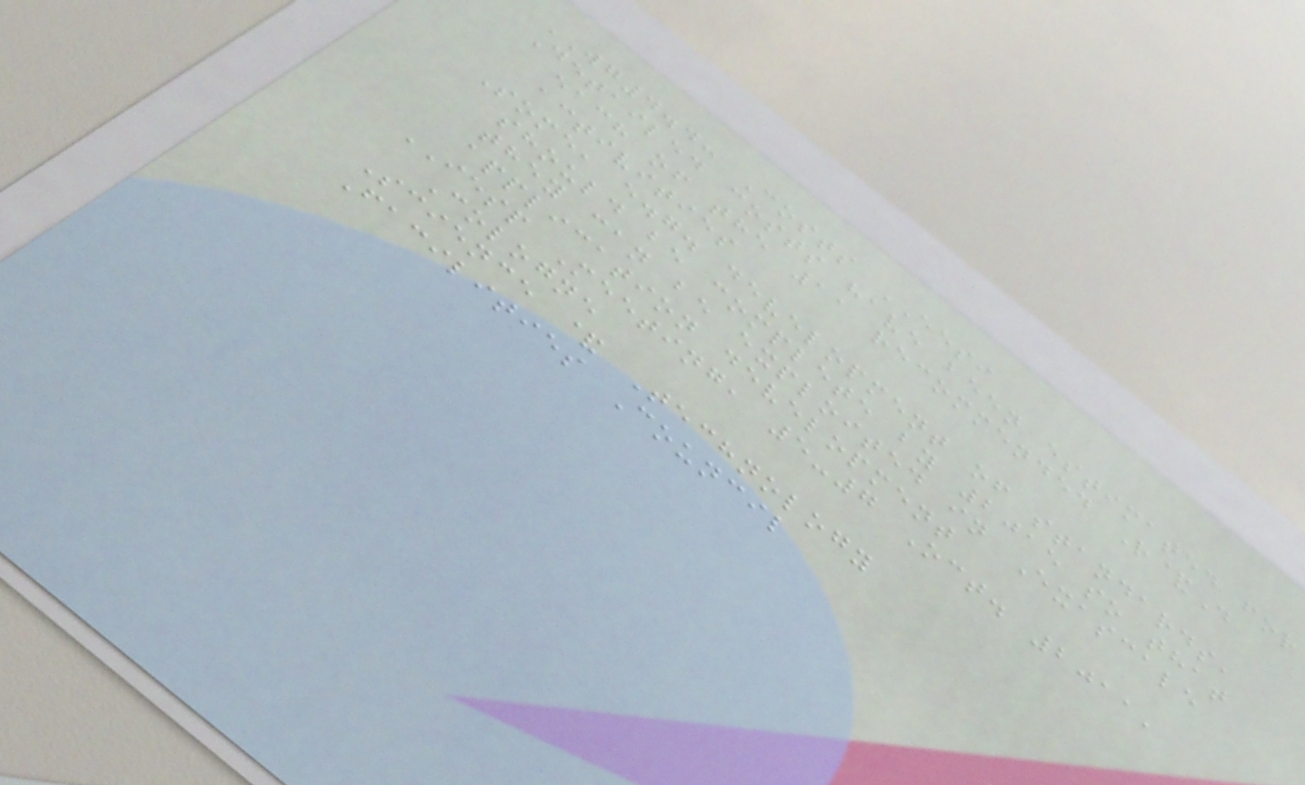WG4.4: Costs EESI
Detailed costs have been estimated for
each of the 11 recommended R&D
activities
Some, e.g. development of standards,
should be complete by 2015 so that
they can be exploited in Exascale
application development
IESP Meeting, 5-7 Oct. 2011,
Cologne
Science & Technology
Facilities Council
